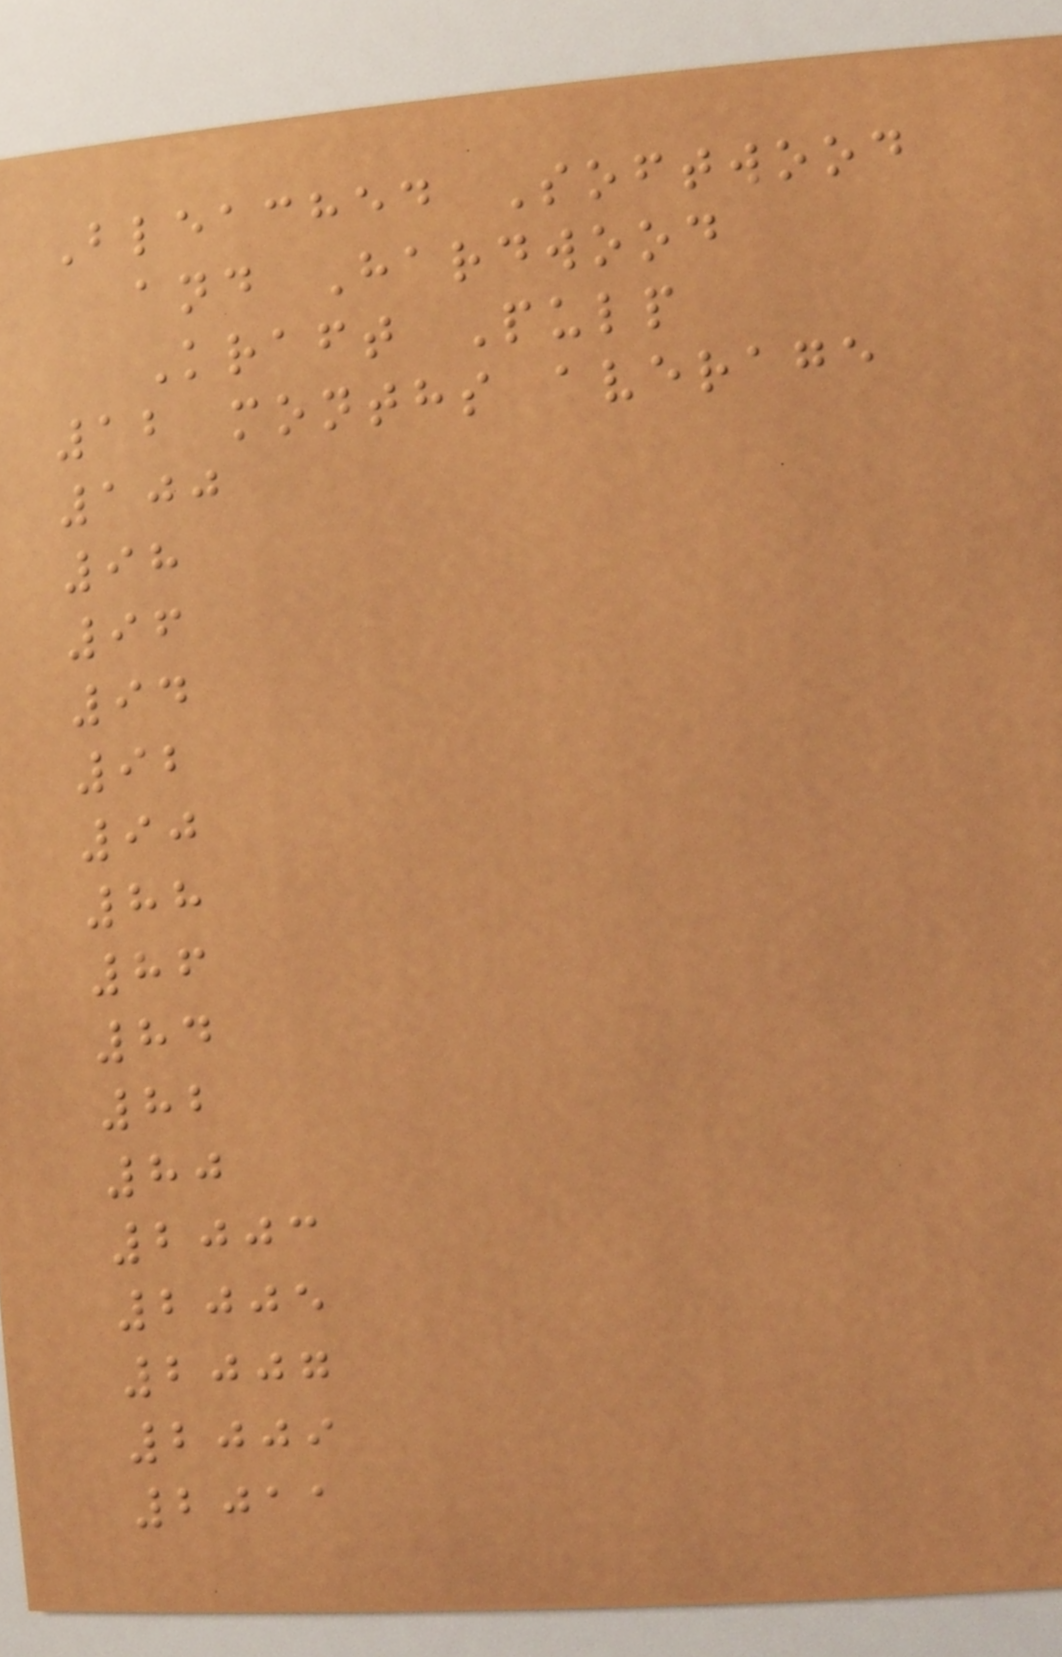Bleached Softwood
and Hardwood
Kraft Pulp
12 months average
100
98
96
94
92
90
88
86
84
82
80
2003
2005
2007
2009
2011
